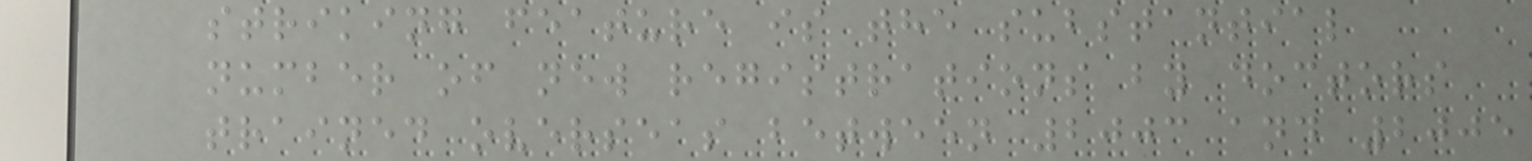striking feature is the substantial
number of new registrations by doctors
trained overseas between 2003 and 2005
